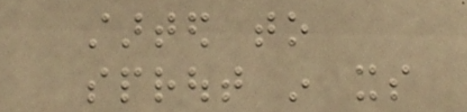started to
sprout in its
